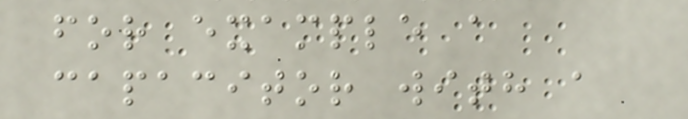for example a
capacitor with a
